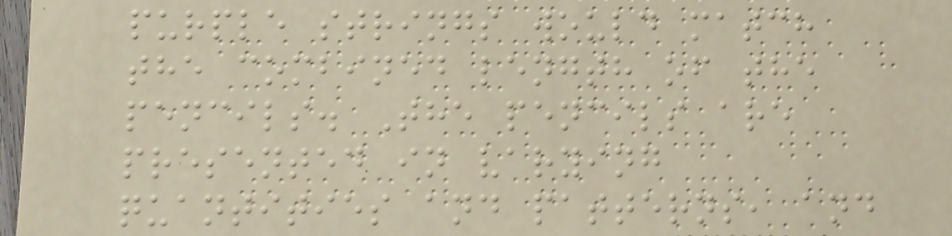purple strings would match
the combined length of the
pencils. The pencils are
presented in varying
quantities and patterns, and
